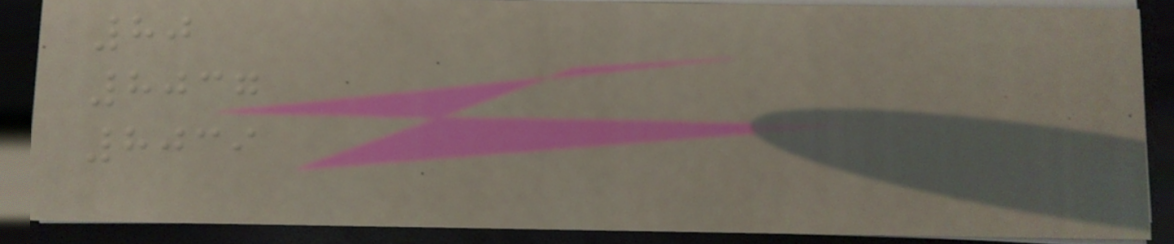80
8037
8039
